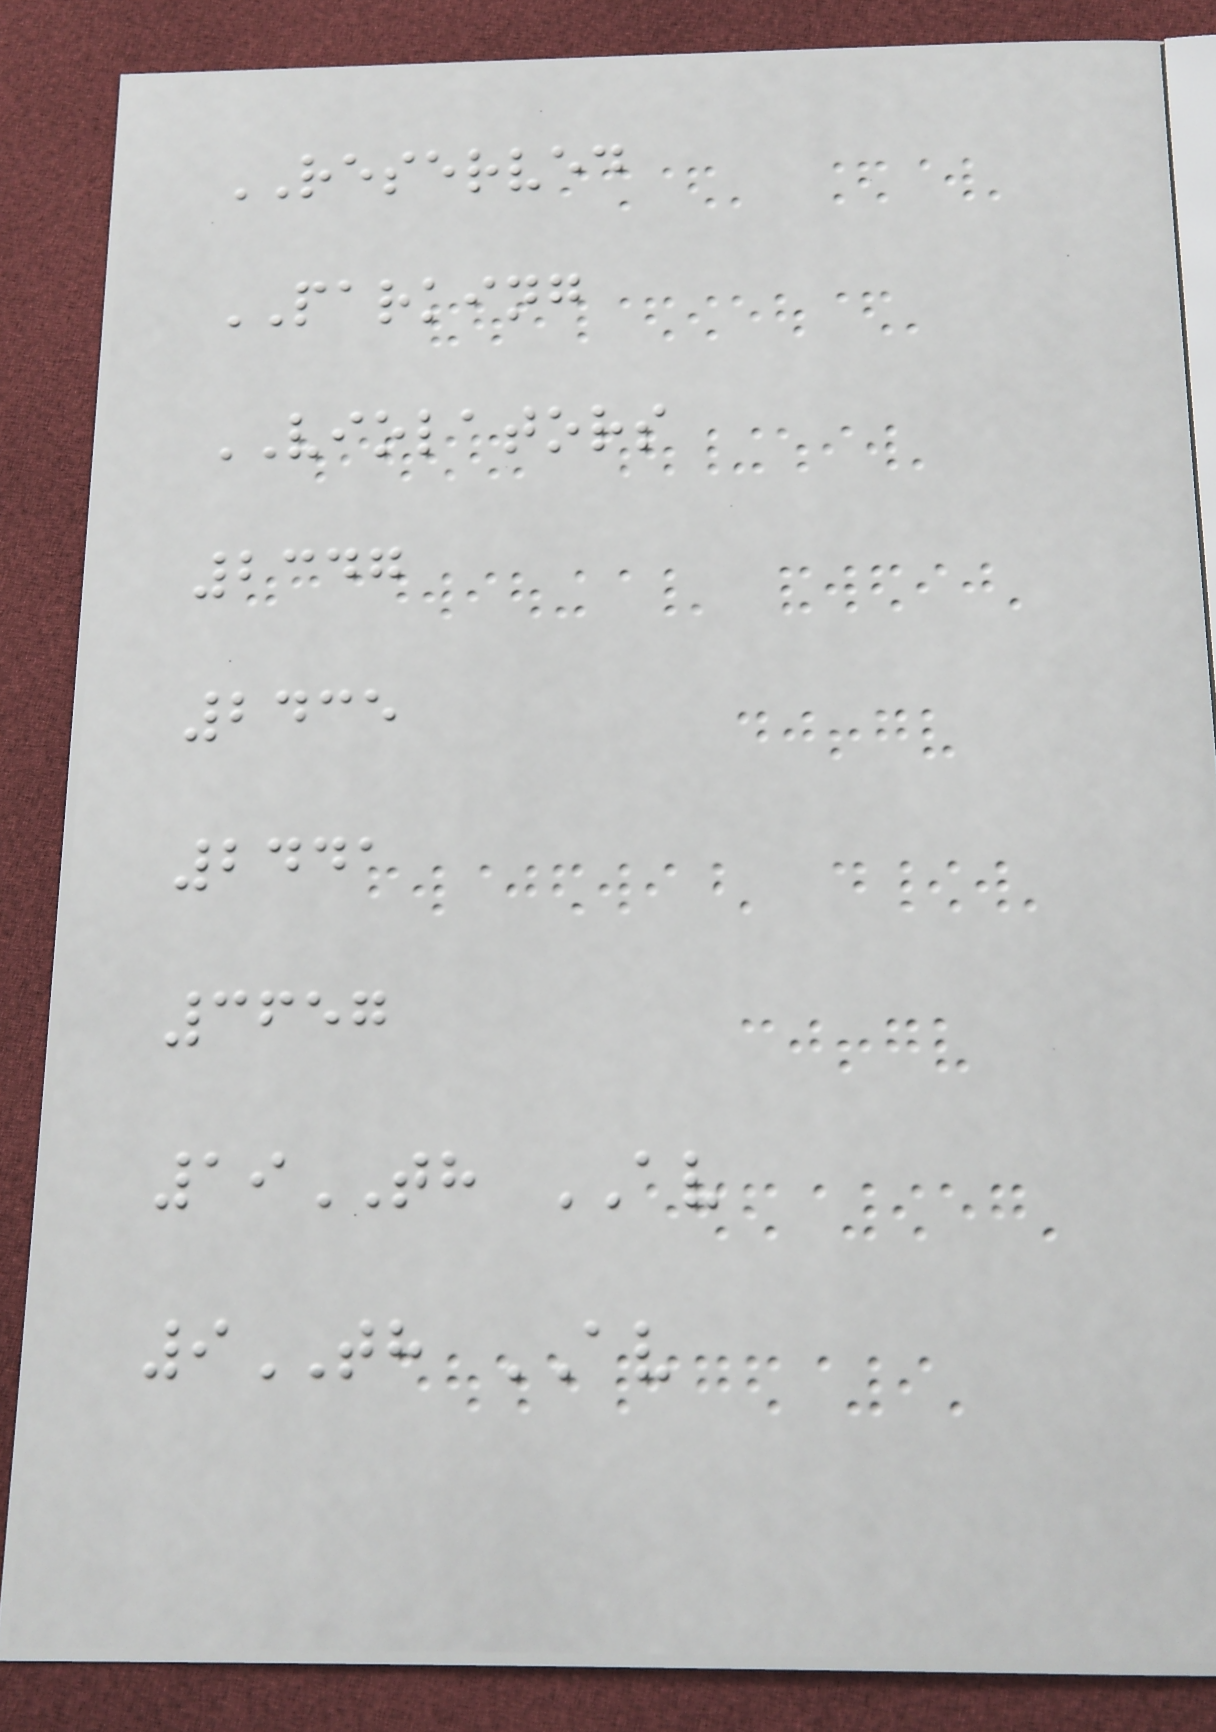RESERVED
PARKING
VIOLATORS
2347
2435
2441
3657
19TH AV
9TH AV
